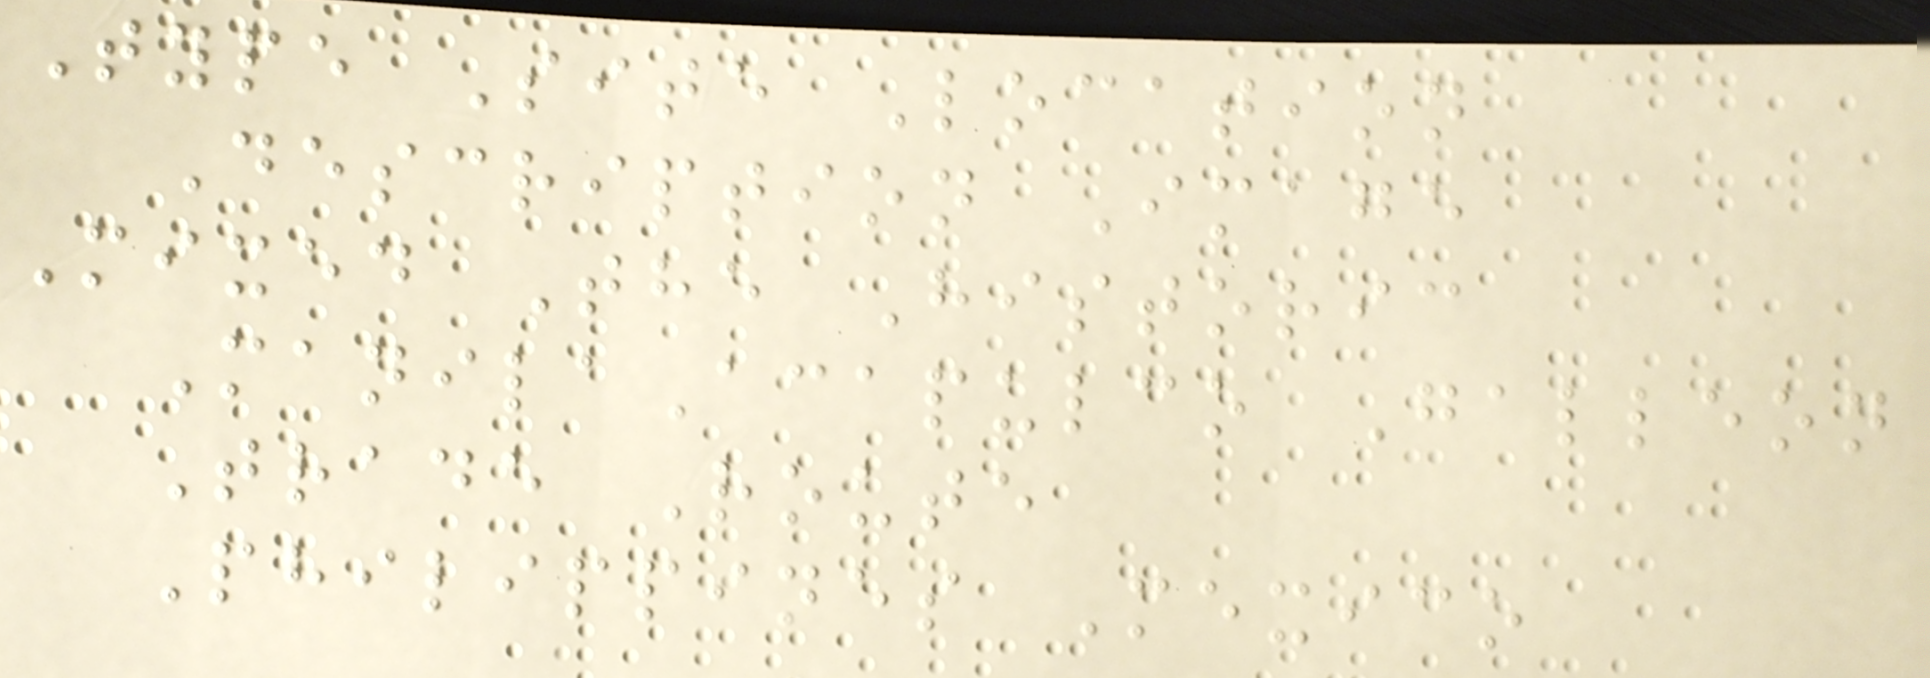Type Site Location
Description Image
Mixed The Historic
ManilaAcapulco Galleon
Trade Route
Philippines Mexico
